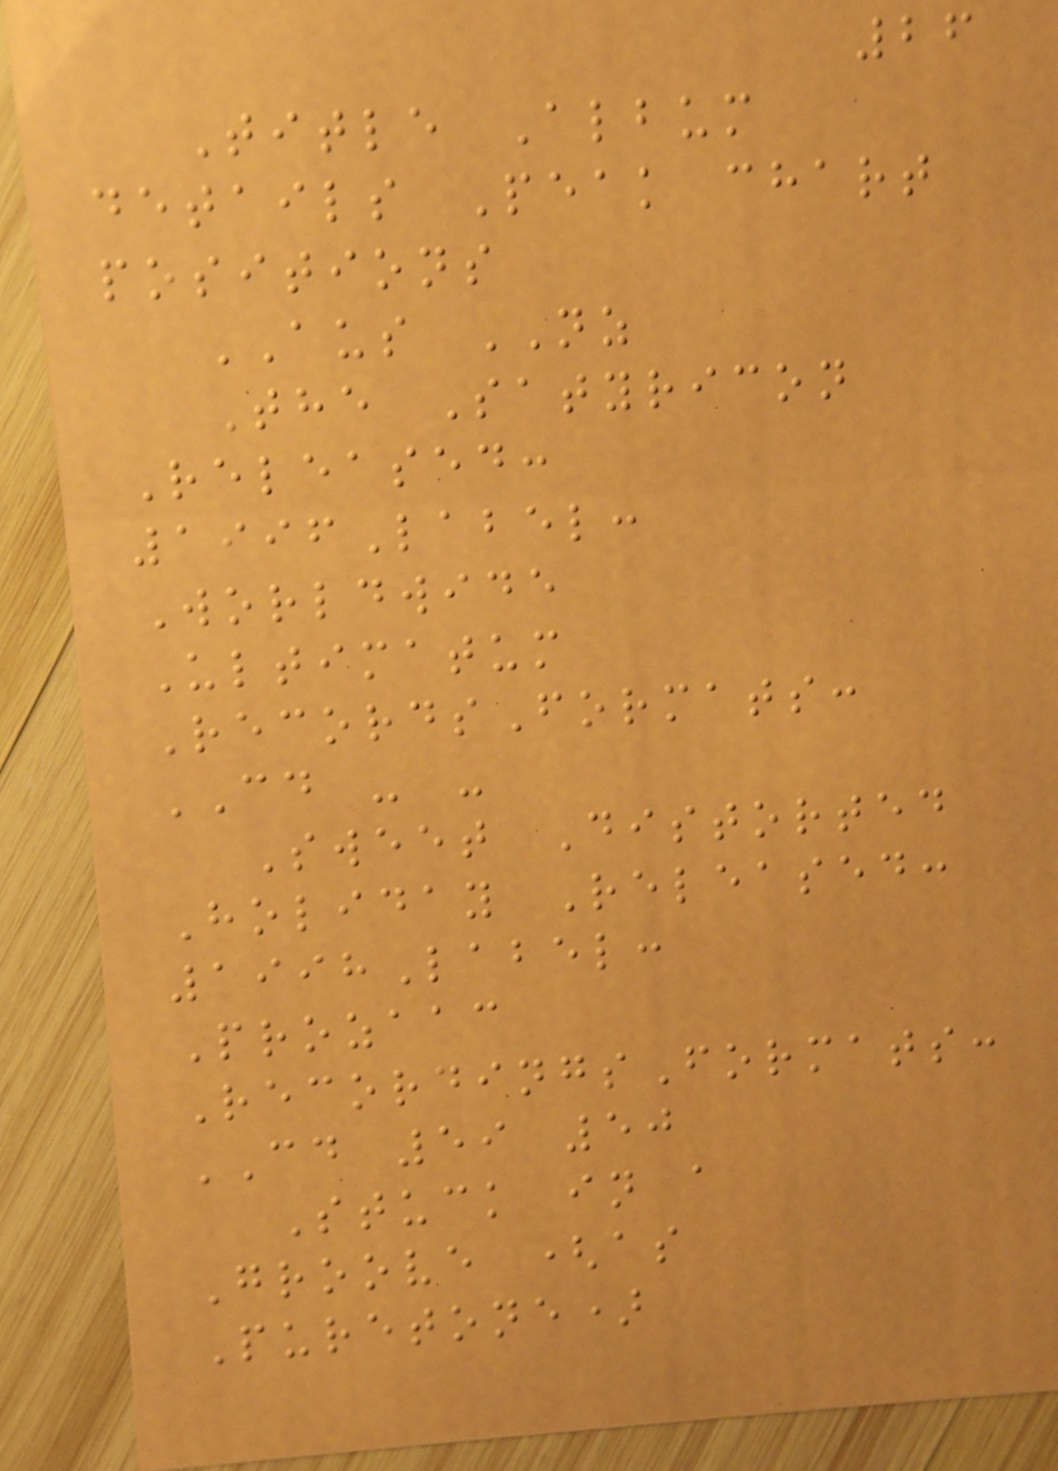26
Title Album
details Peak chart
positions
AUS NZ
The Satyricon
Released:
1996Label:
Worldwide
Ultimatum
RecordsFormats:
CD - -
Sweet Distorted
Holiday Released:
1998Label:
Prozaac
RecordingsFormats:
CD 59 50
Stuck in a
Groove (as
Puretone)
